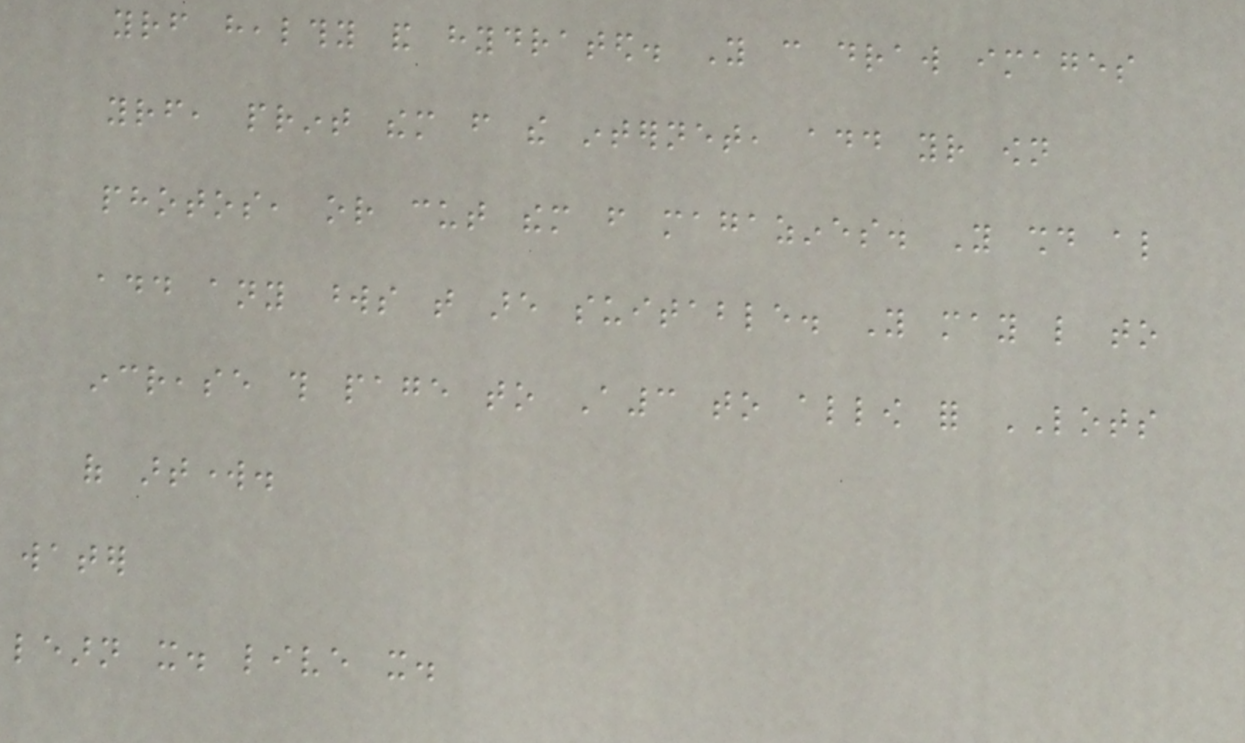yourself healthy and hydrated. You can draw images
yourself, print them from the internet, add your own
photos, or cut them from magazines. You should also
add any words that are suitable. You may like to
increase this page to A3 to allow for LOTS
of artwork.
water
learn it. live it.
